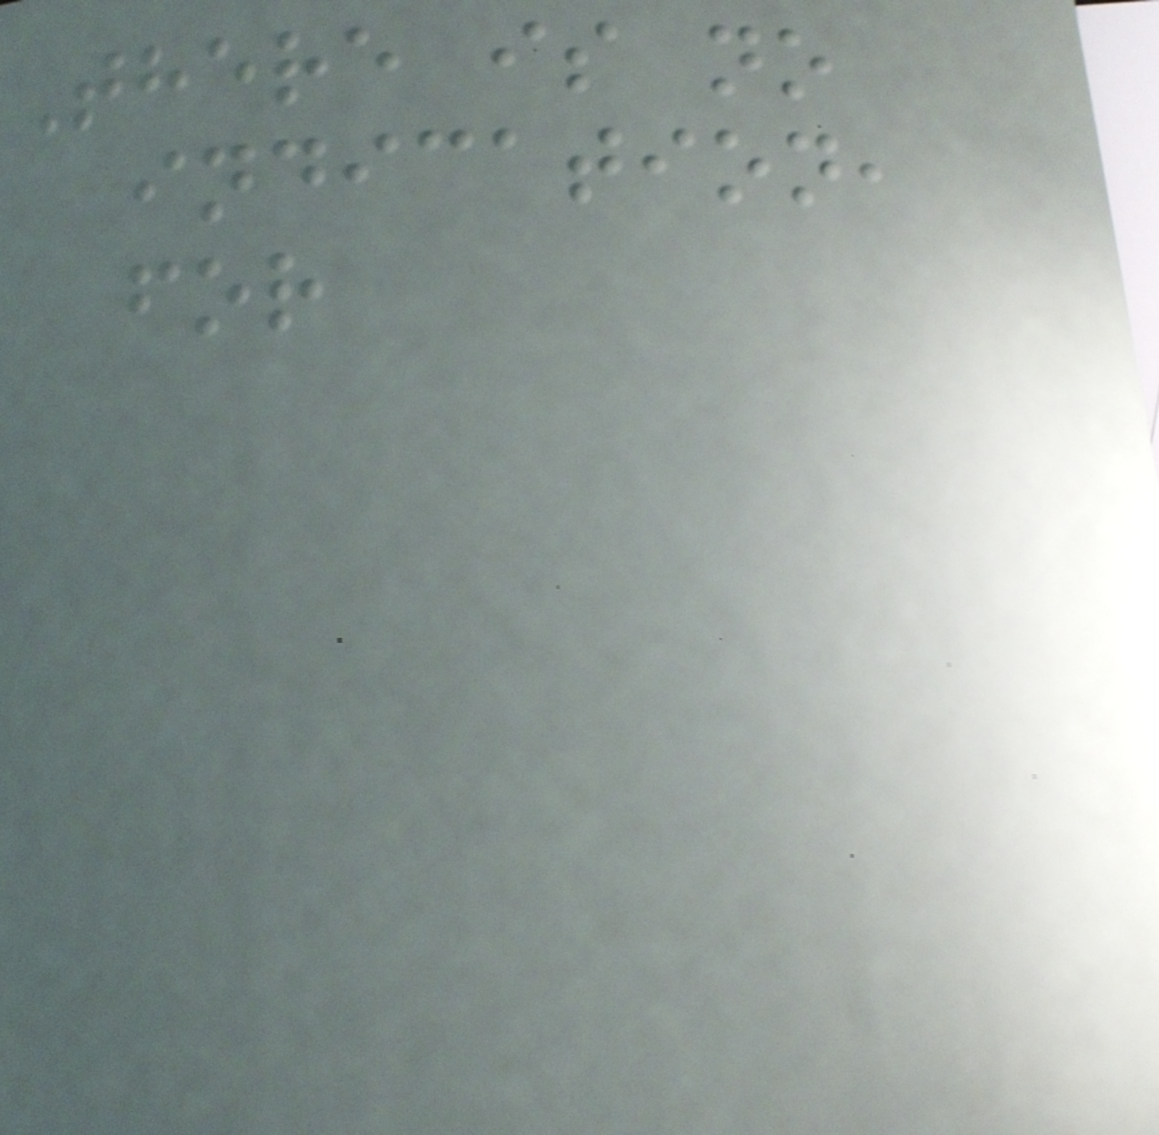There is no
indication,
for
